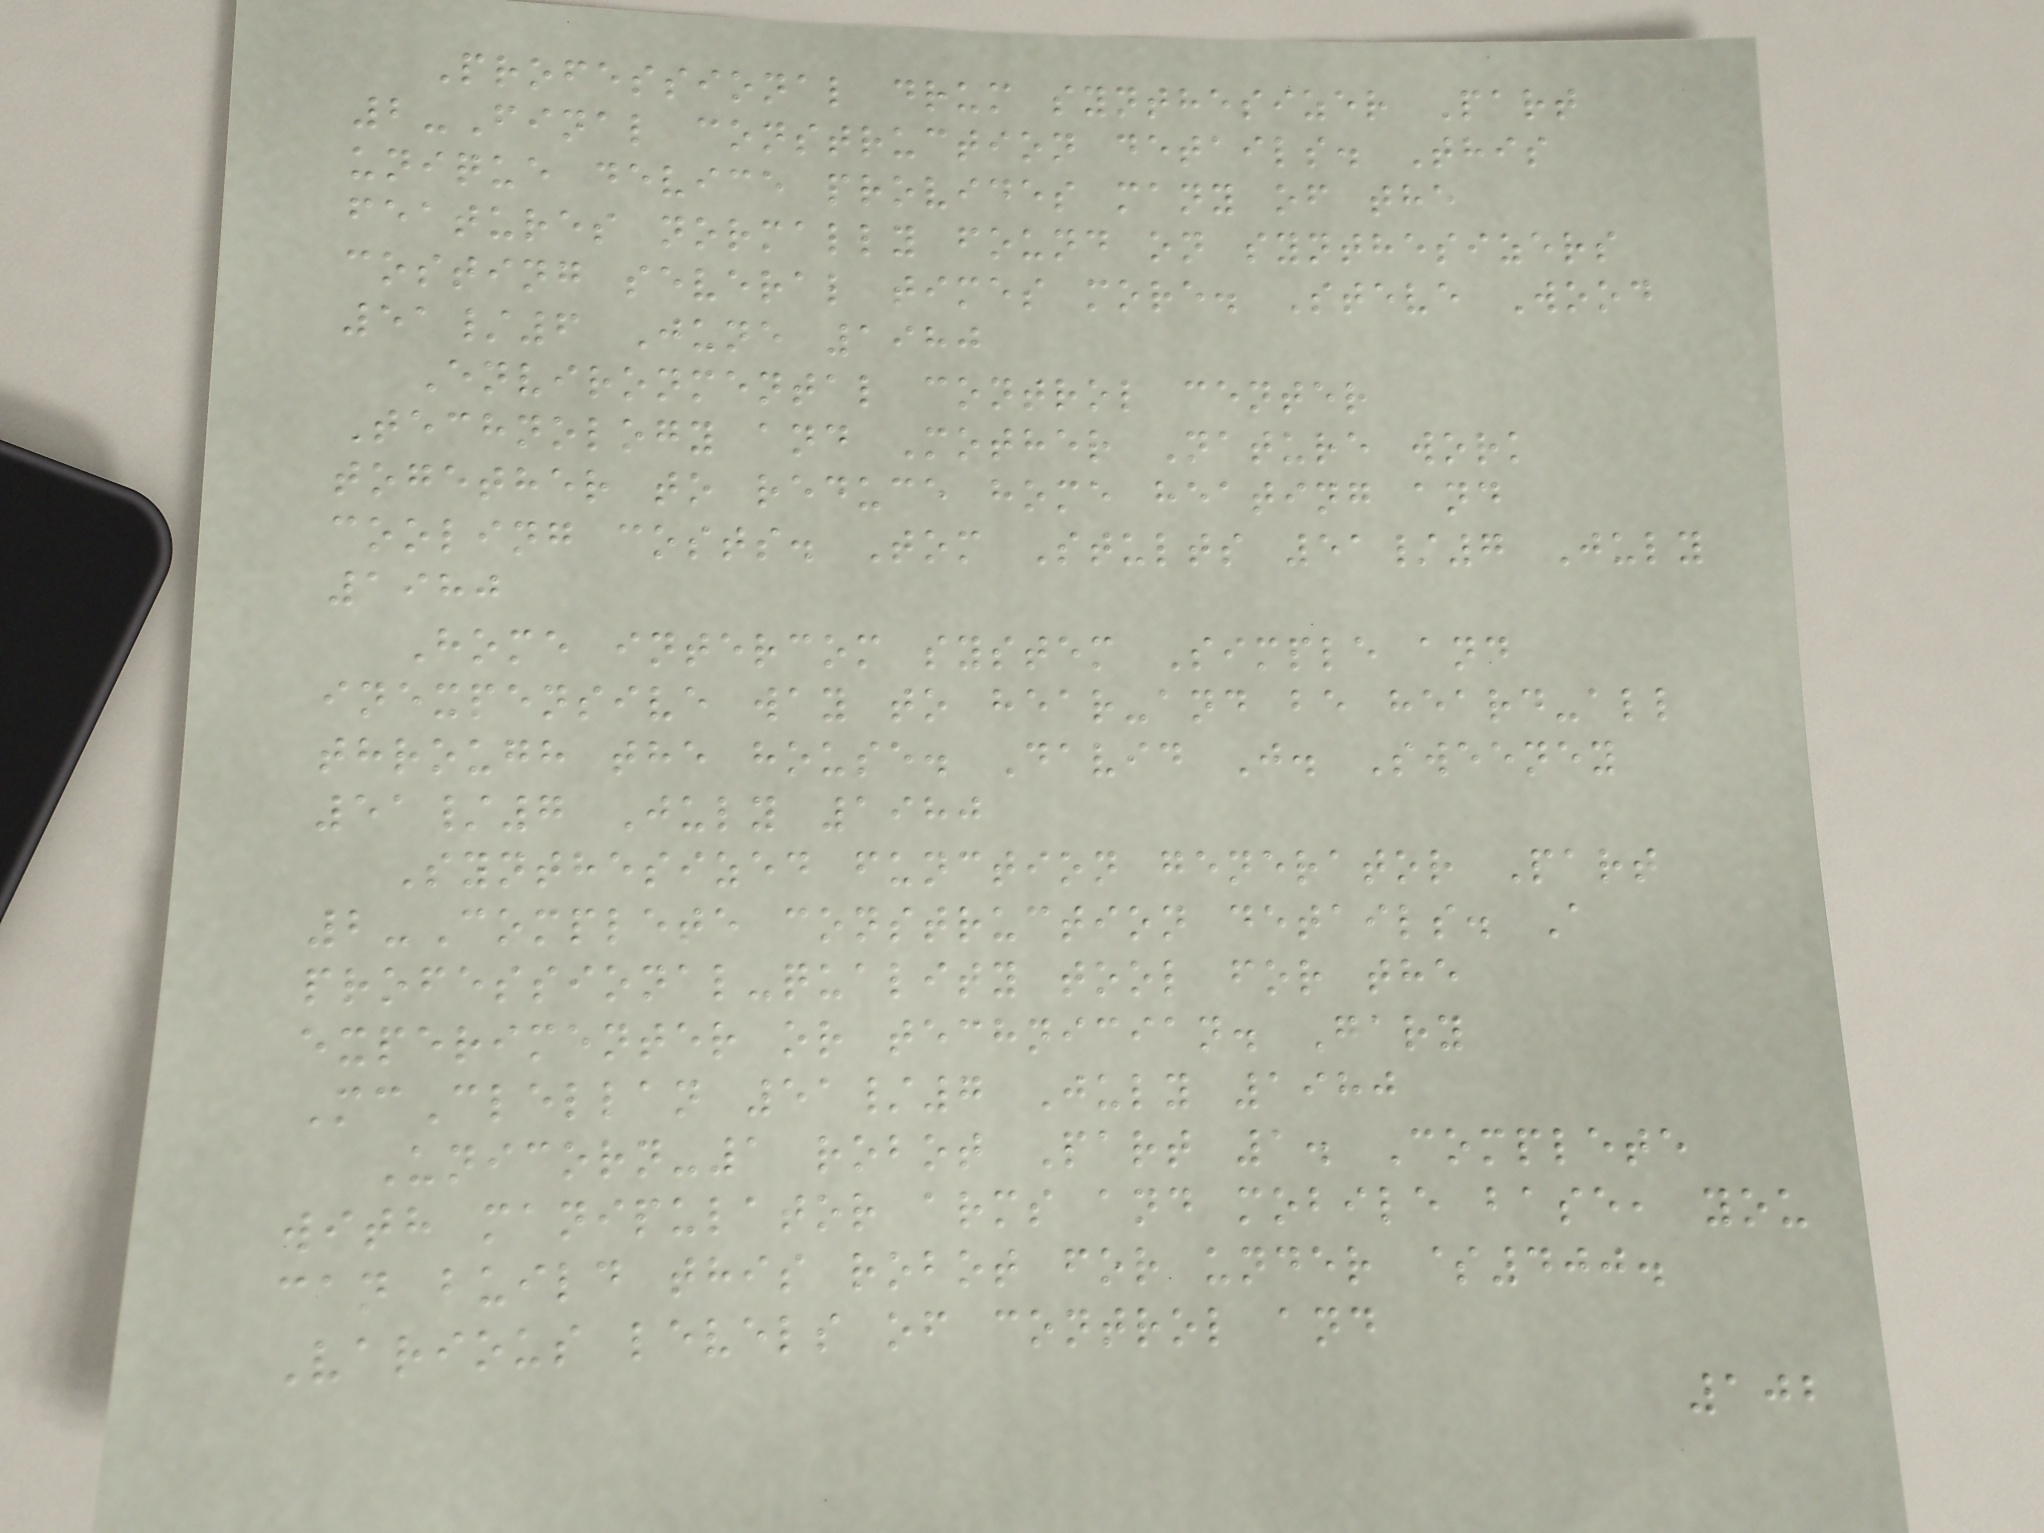Professional drum synthesizer Part
2-Final construction details. This
unique device provides many of the
features normally found on synthesizers
costing several times more. Steve Wood
51/6 June 1980
Environmental control center
Technology and Mother Nature work
together to reduce home heating and
cooling costs. Tom Stults 51/7 July
1980
Home intercom system Simple and
inexpensive way to hear-and be heard-all
through the house. David J. Sweeney
51/7 July 1980
Synthesized function generator Part
2-Complete construction details. A
professional-quality tool for the
experimenter or technician. Gary
McClellan 51/7 July 1980
Unicorn-1 robot Part 1. Complete
with manipulator arms and mobile base, you
can build this robot for under $400.
Various levels of control and
102
